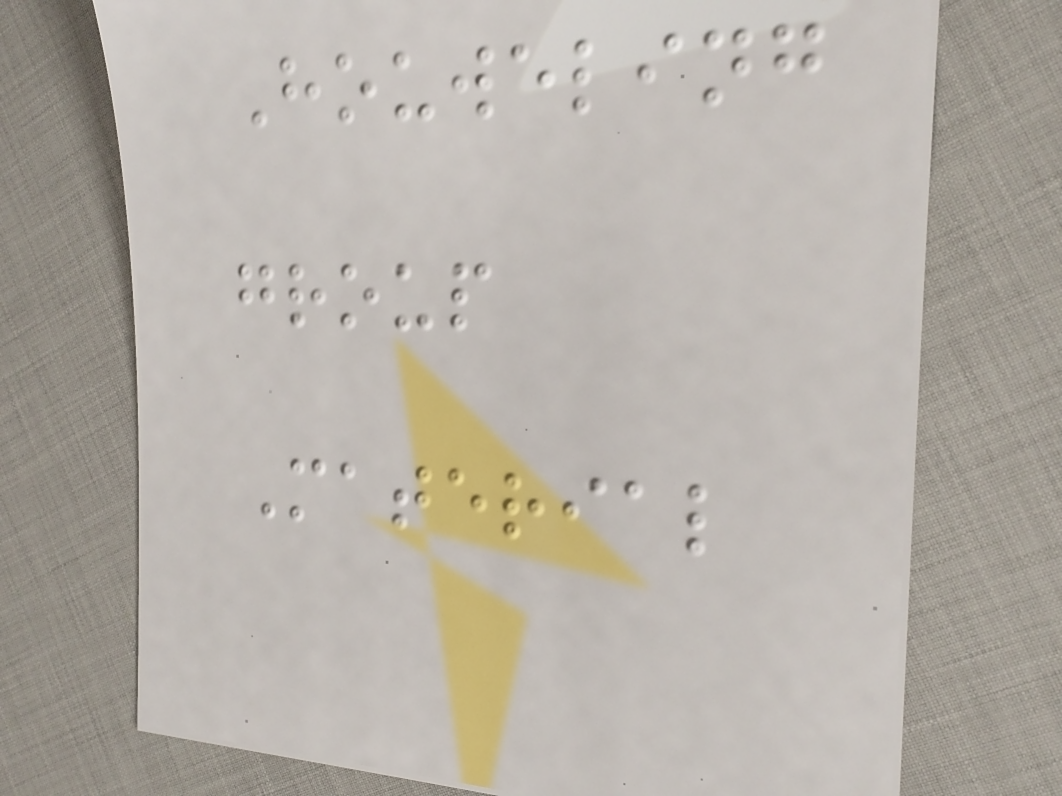Houweling
group
Material
